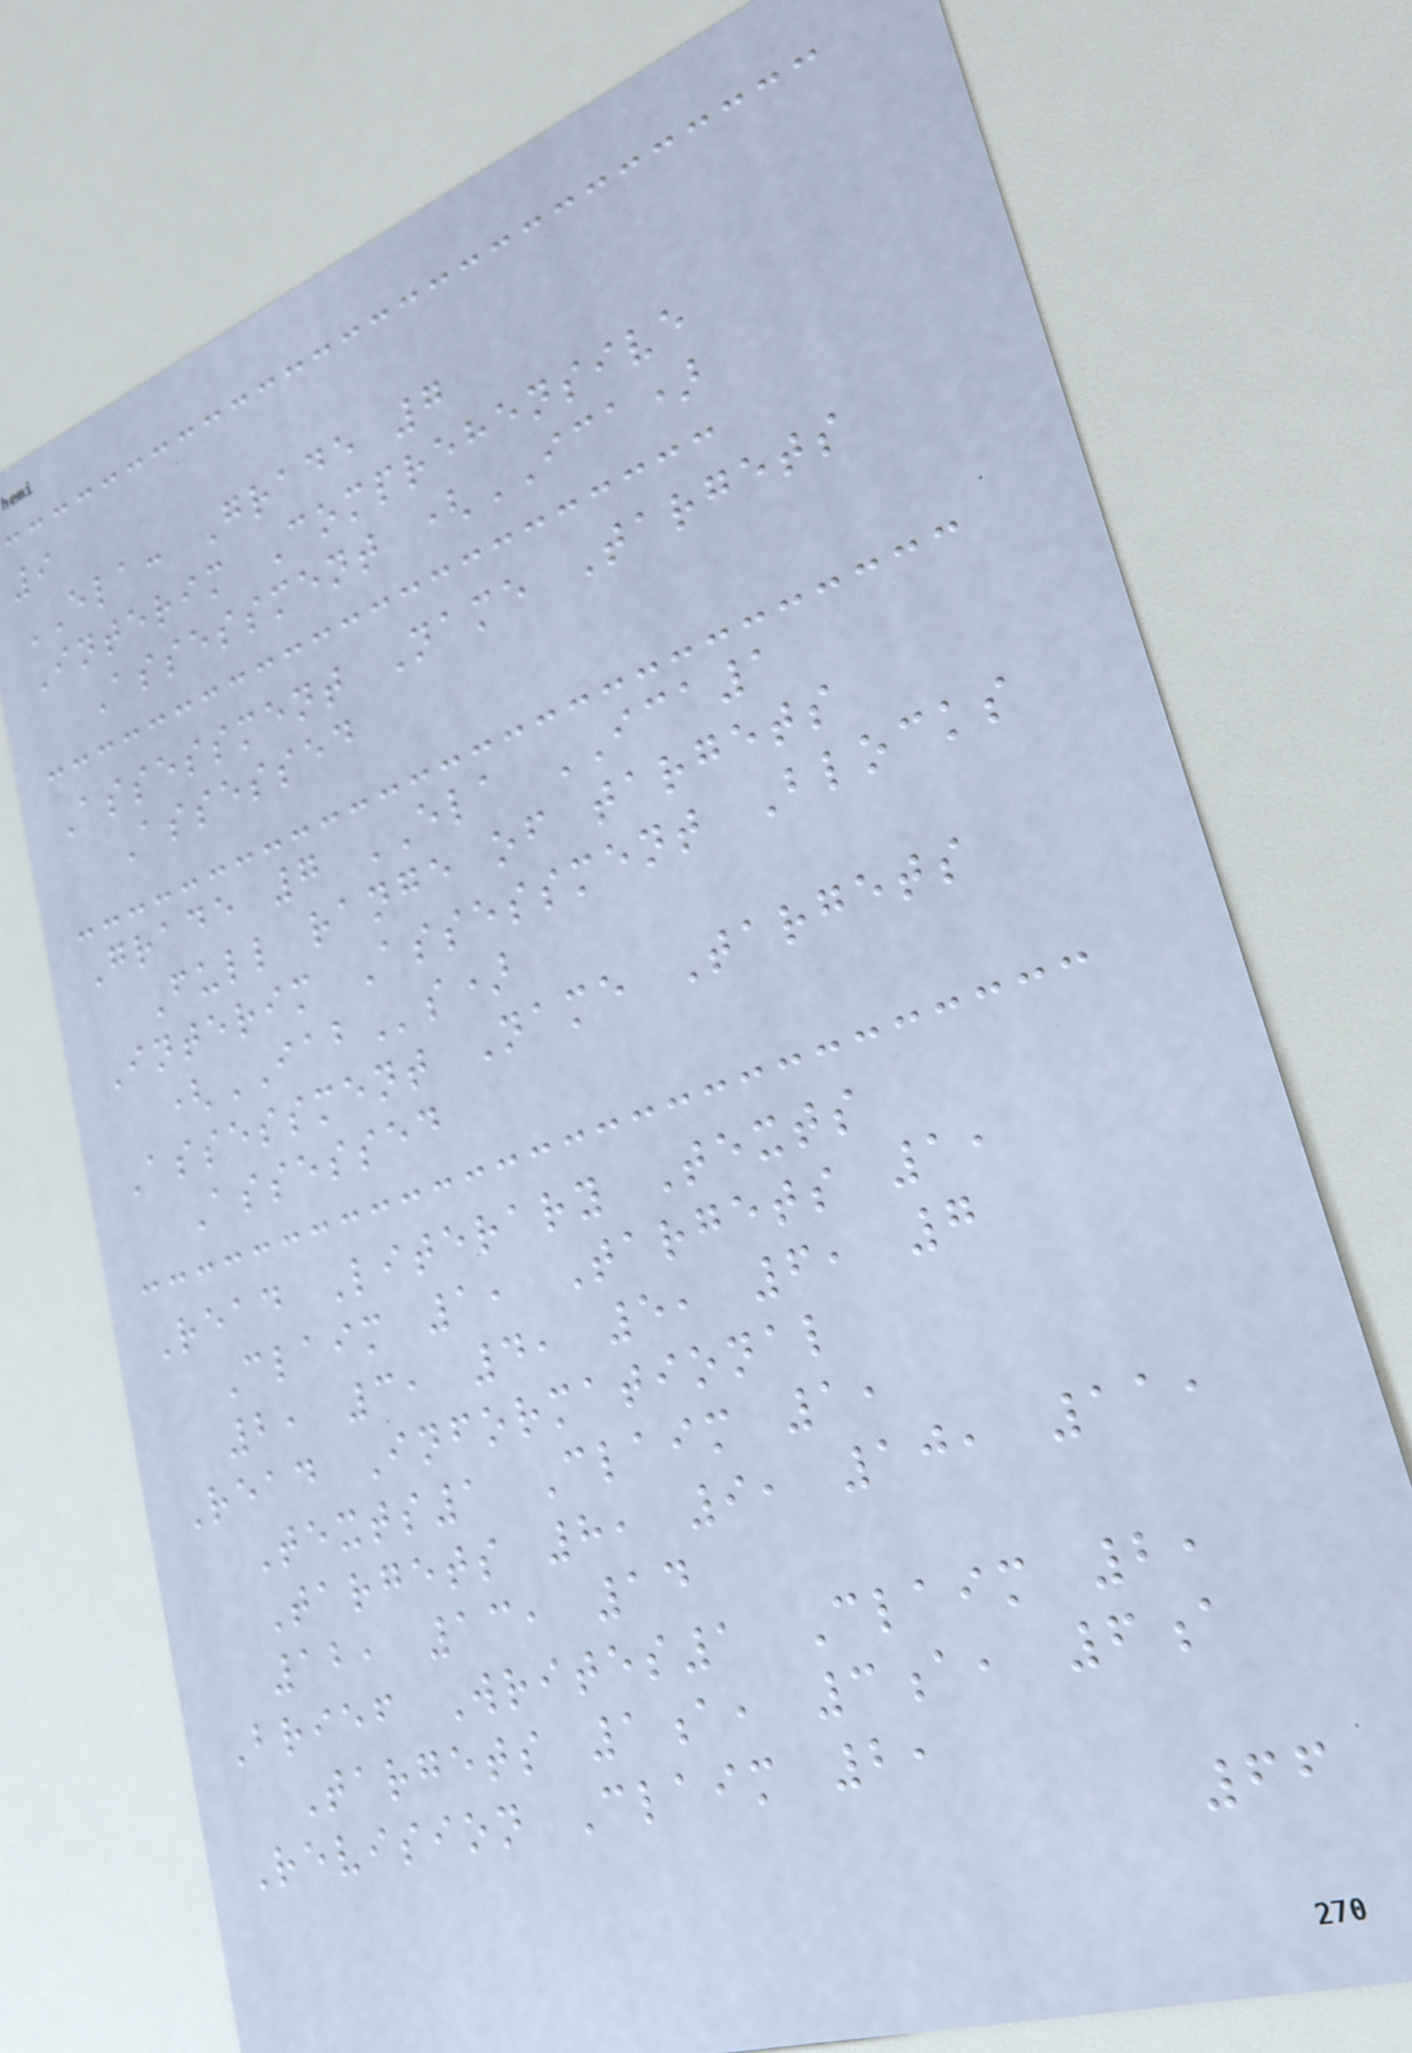9
ELA: Grade 7
Interim Comprehensive
Assessment (ICA)
Assessment Name Targets
Assessed
Grade 7 ELA ICA1
Full range of targets
Interim Assessment Blocks
(IABs)
Assessment Name Targets
Assessed
Read Literary Texts
Claim 1, Targets 1,
2, 3, 4, 5, 6, 7
Read Informational
Texts1 Claim 1,
Targets 8, 9, 10, 11,
12, 13, 14
Brief Writes1 Claim 2,
Targets 1a, 3a, 6a
Revision Claim 2,
66
